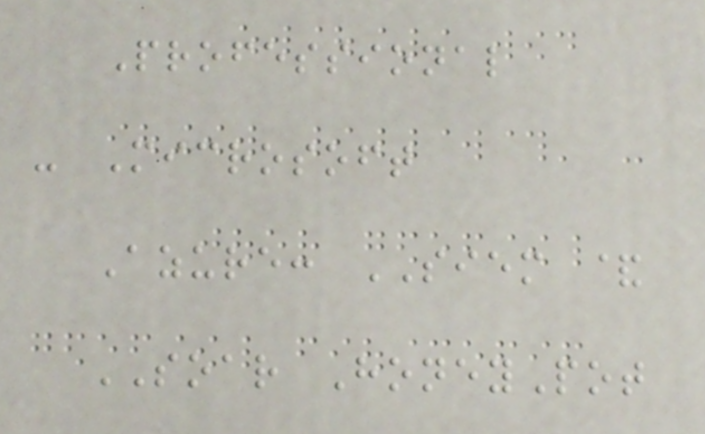Professional
- Microsoft
Azure: SIEM &
SOAR HoneyPot
